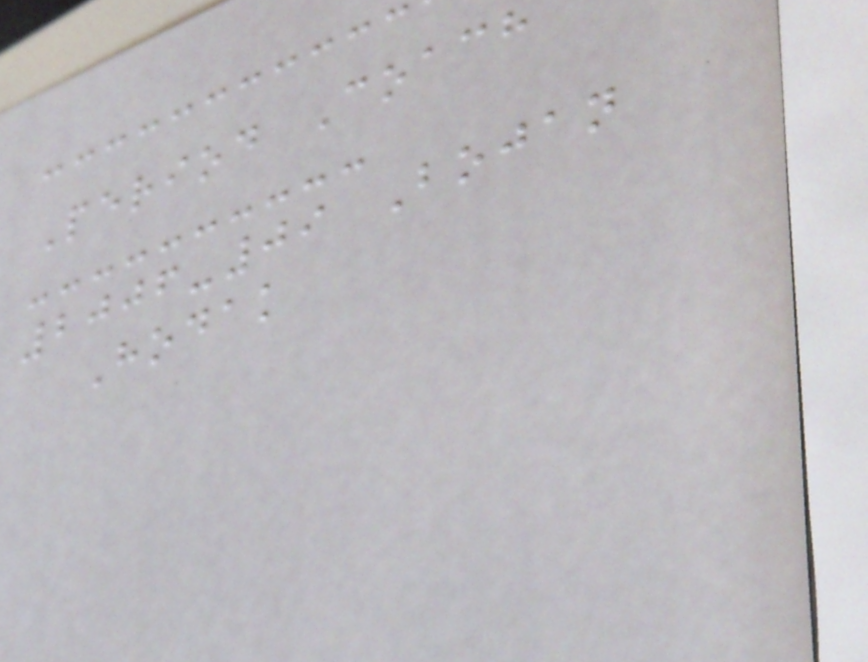Period Coach
2006-09 Bojan
Hodak
